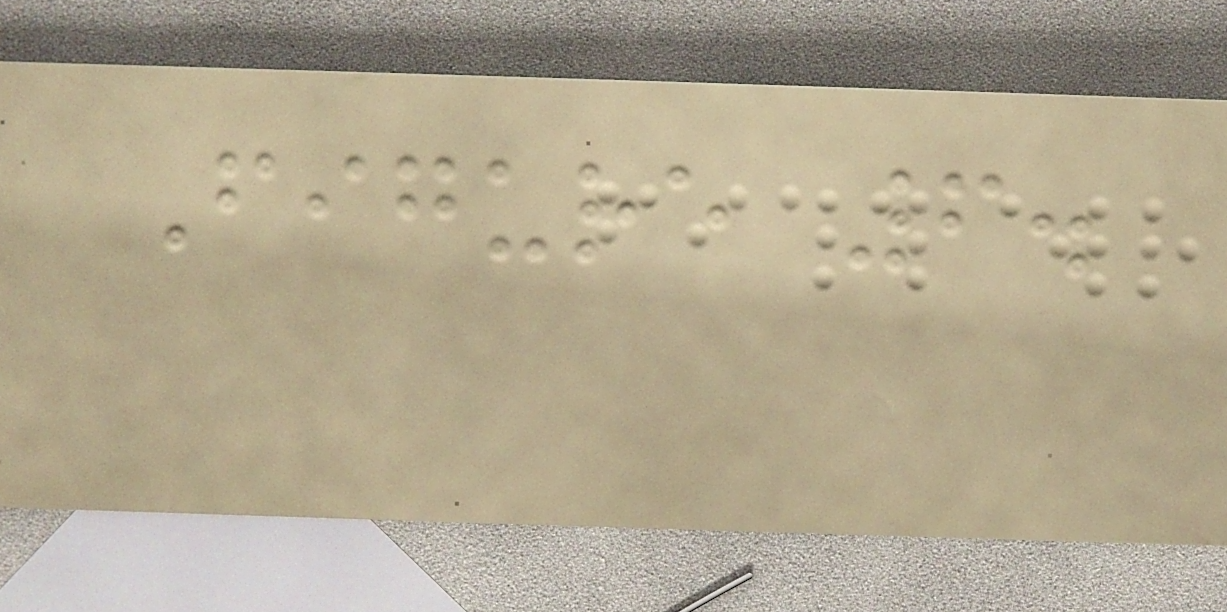Figure 6.
